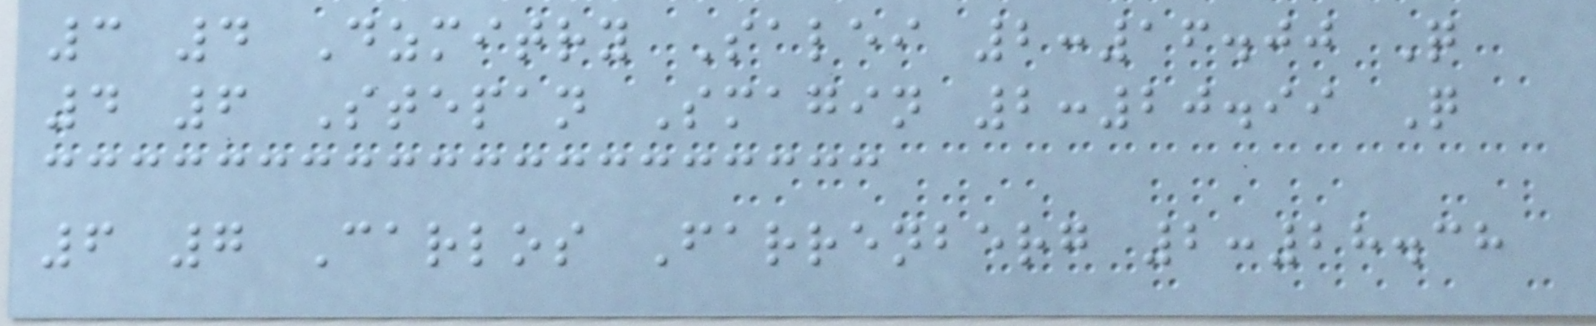3 4 Dzmitry Salei 2:16.00 Q
4 6 Stepan Smagin 2:20.99 Q
6 7 Carlos Farrenberg 2:28.38
